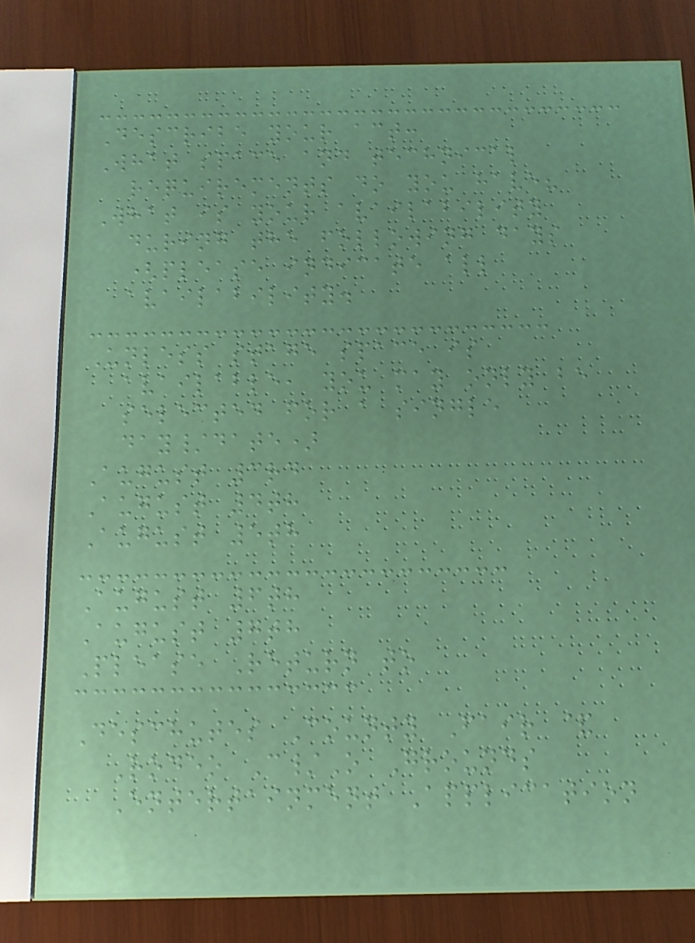Describe your act:
What space and technical
requirements do you have?
What is your availability
during the following days
(please indicate all
availability.
Unless stage space is
available, you may only be
selected for a single
day/date)
August 3rd
August 4th
August 5th
August 6th
August 7th
Please Return to
Deschutes County Fair &
Rodeo C/O Grounds
Entertainment Application
